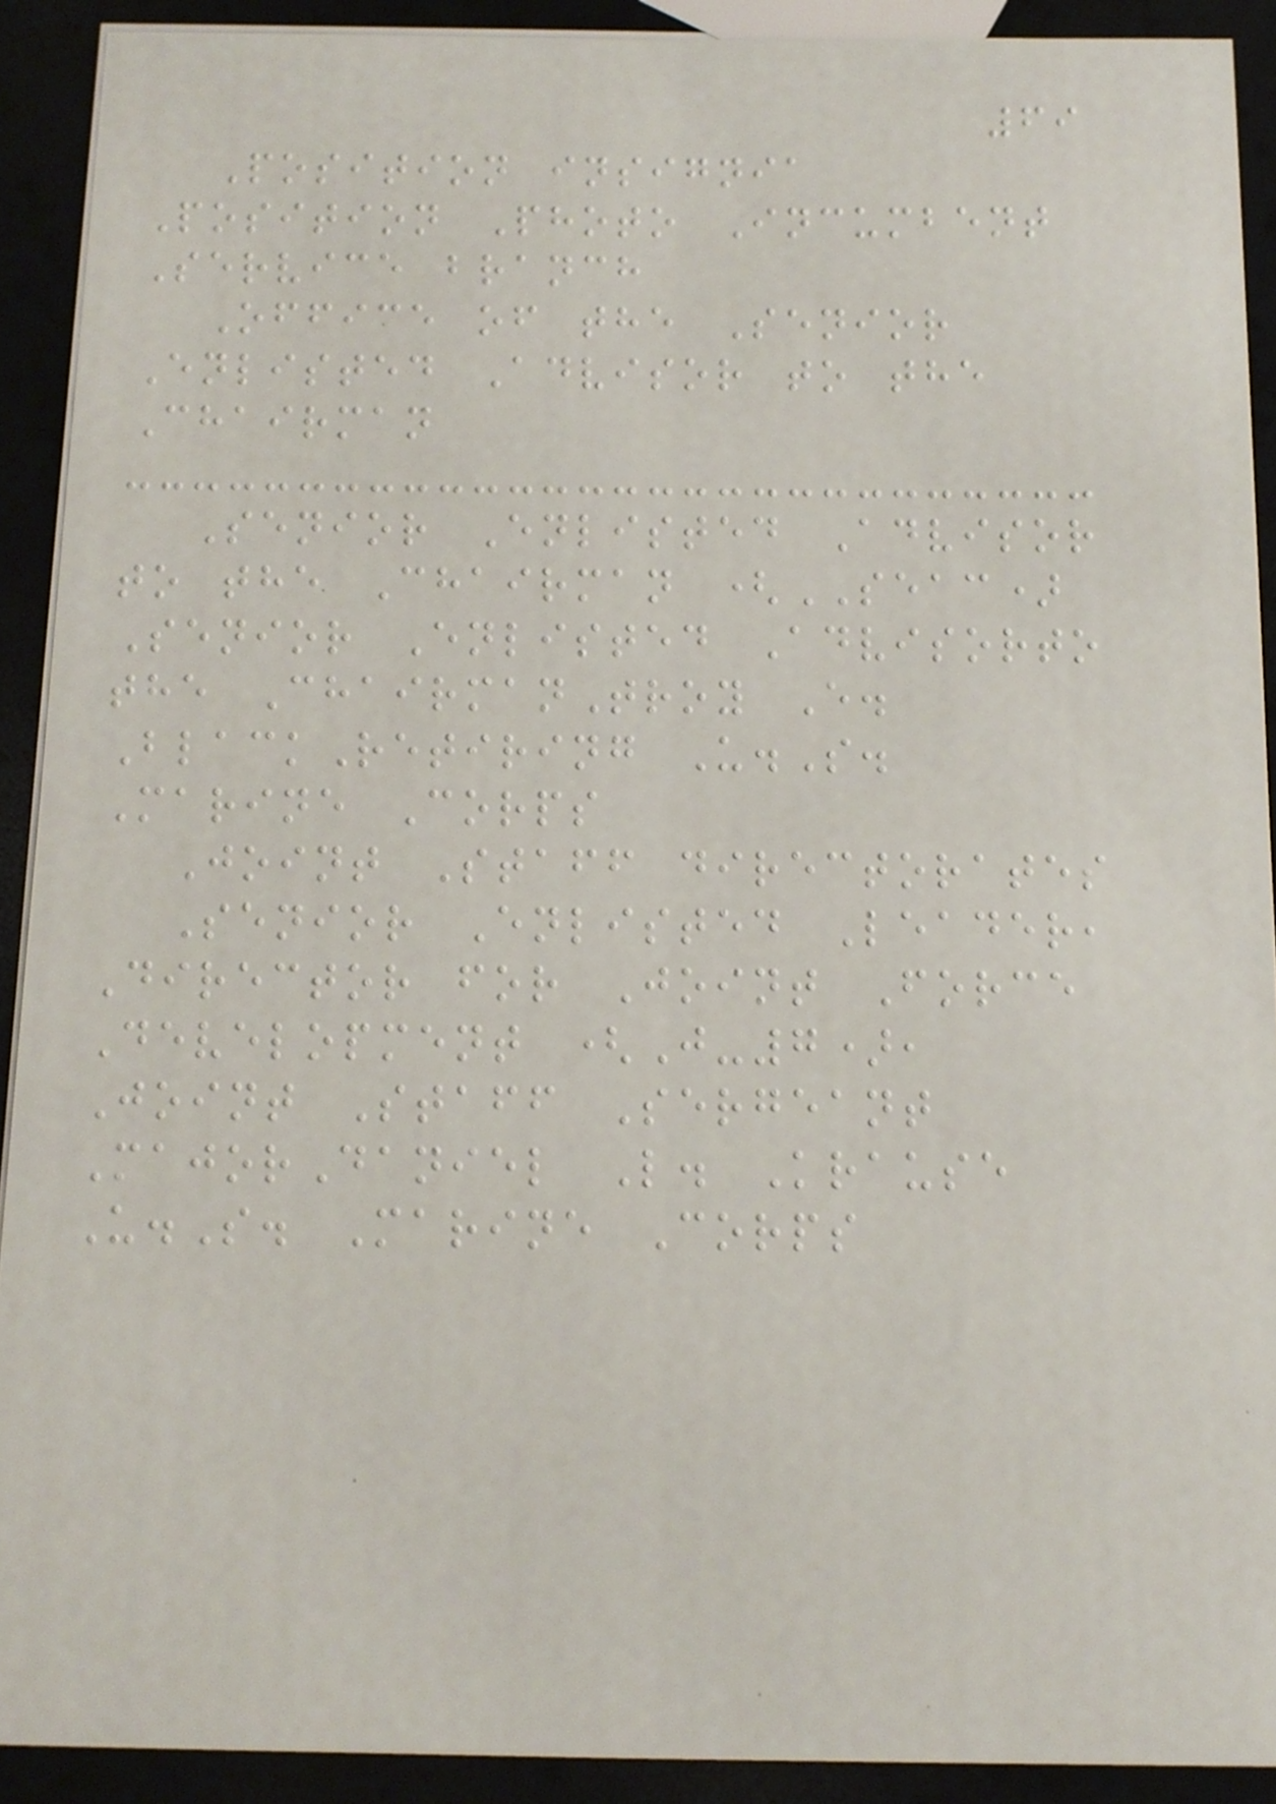69
Position insignia
Position Photo Incumbent
Service branch
Office of the Senior
Enlisted Advisor to the
Chairman
Senior Enlisted Advisor
to the Chairman (SEAC)
Senior Enlisted Advisorto
the ChairmanTroy E.
BlackRetiring U.S.
Marine Corps
Joint Staff directorates
Senior Enlisted Leader,
Director for Joint Force
Development (J-7),
Joint Staff Sergeant
MajorDaniel L. Krause
U.S. Marine Corps
